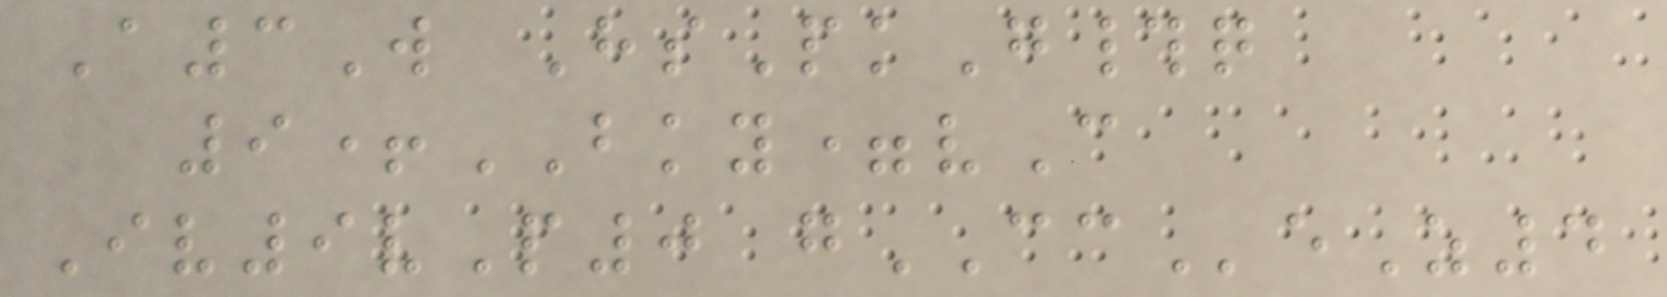A3W HsPkG#q
9+BKY=vC
Iv9vP0 gCCeZ4
